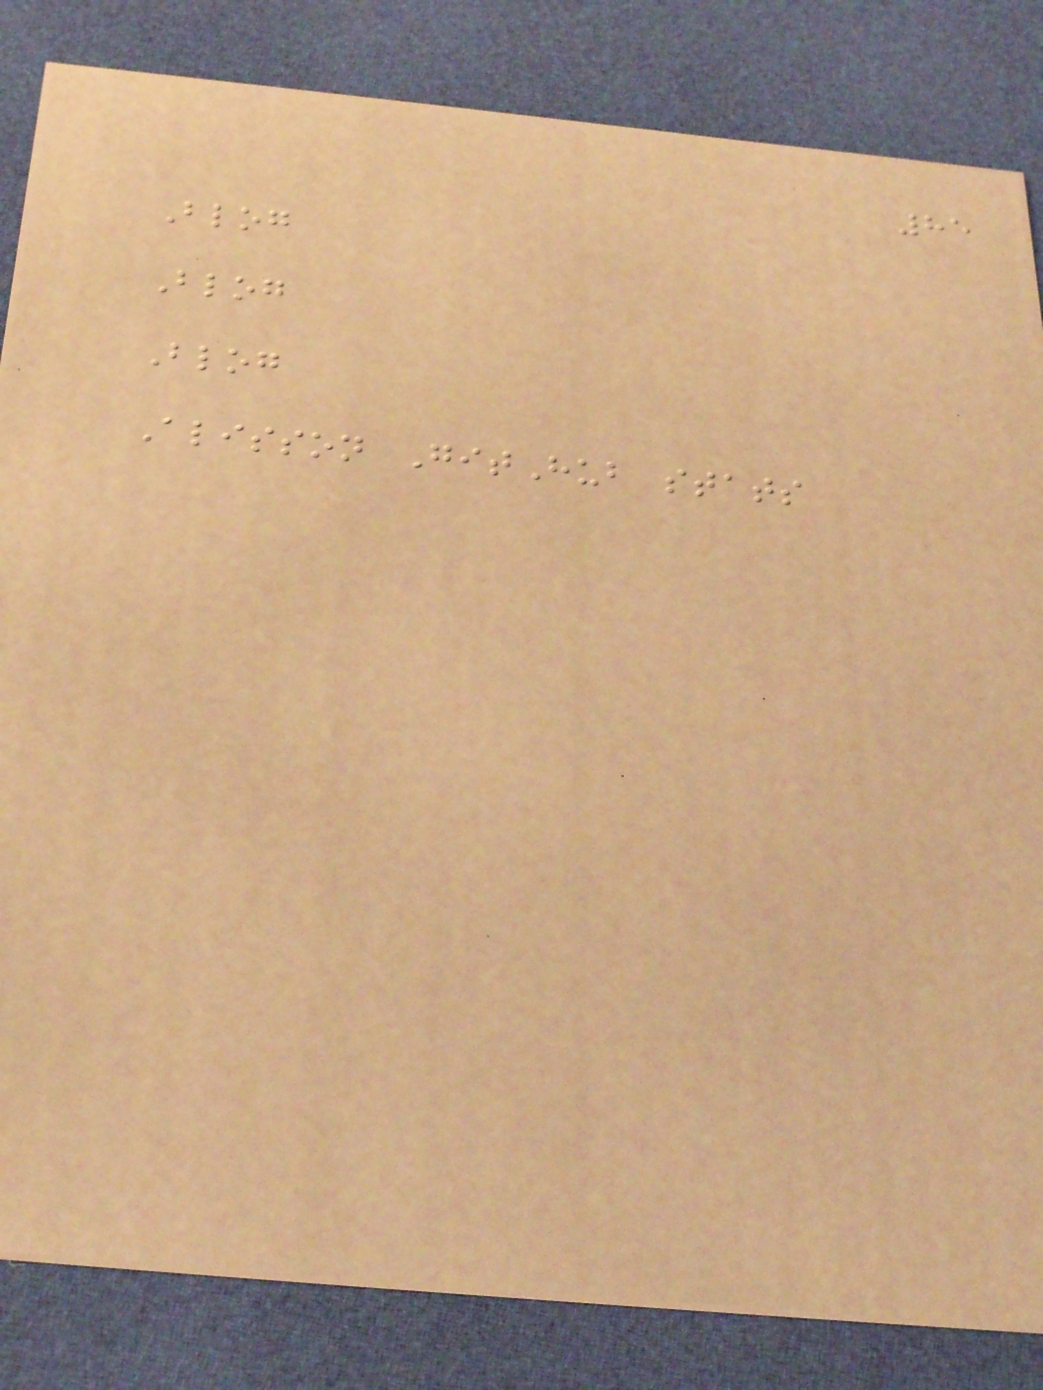85
Blog
Blog
Blog
Alisson GitHub stats
